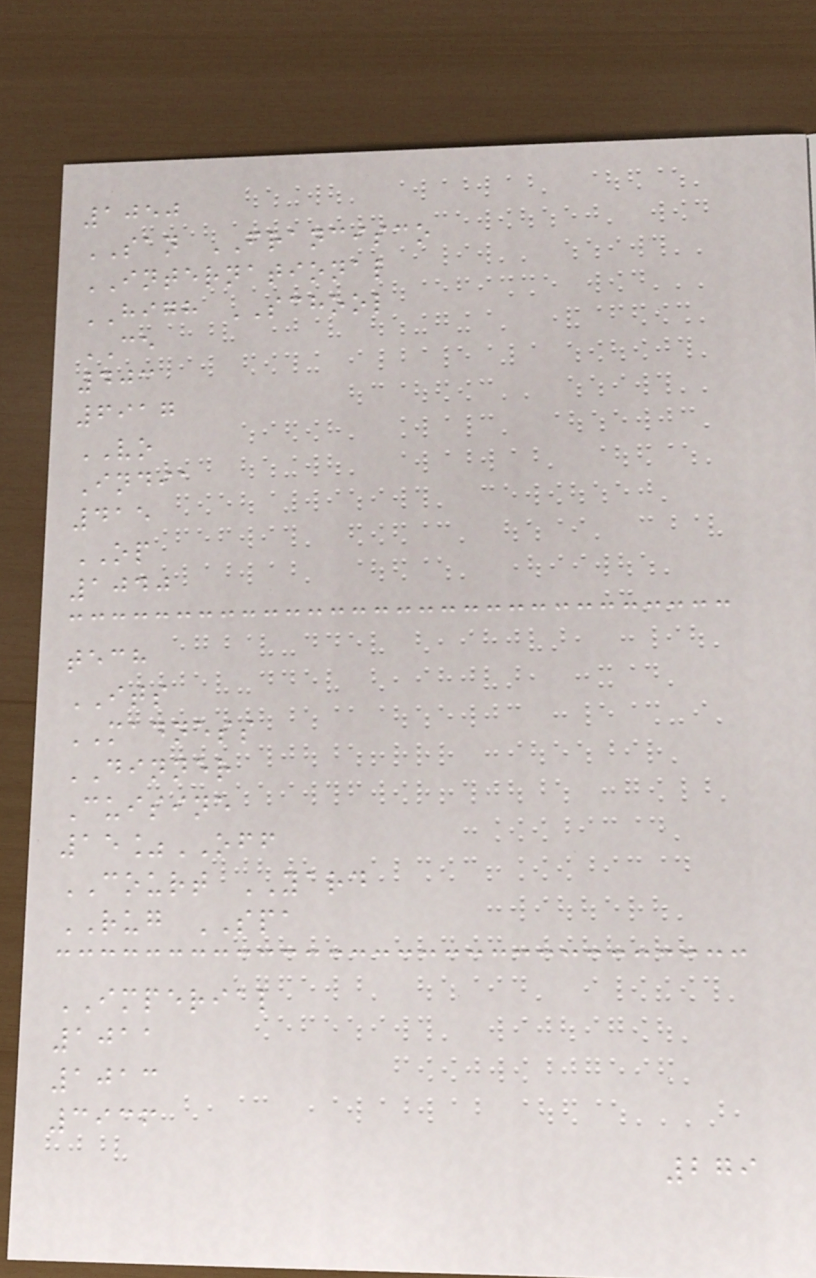1050
SAN FRANCISCO
INTERNATIONAL
HIGH SCHOOL
CE
403
6917
VO
India
415
OP
1040
tech
ITS
MADNESS
DINNER
Cuisine
15%OFF
COURT YARD
RUG SPA
IMPERIAL
1011
1013
3936
279
